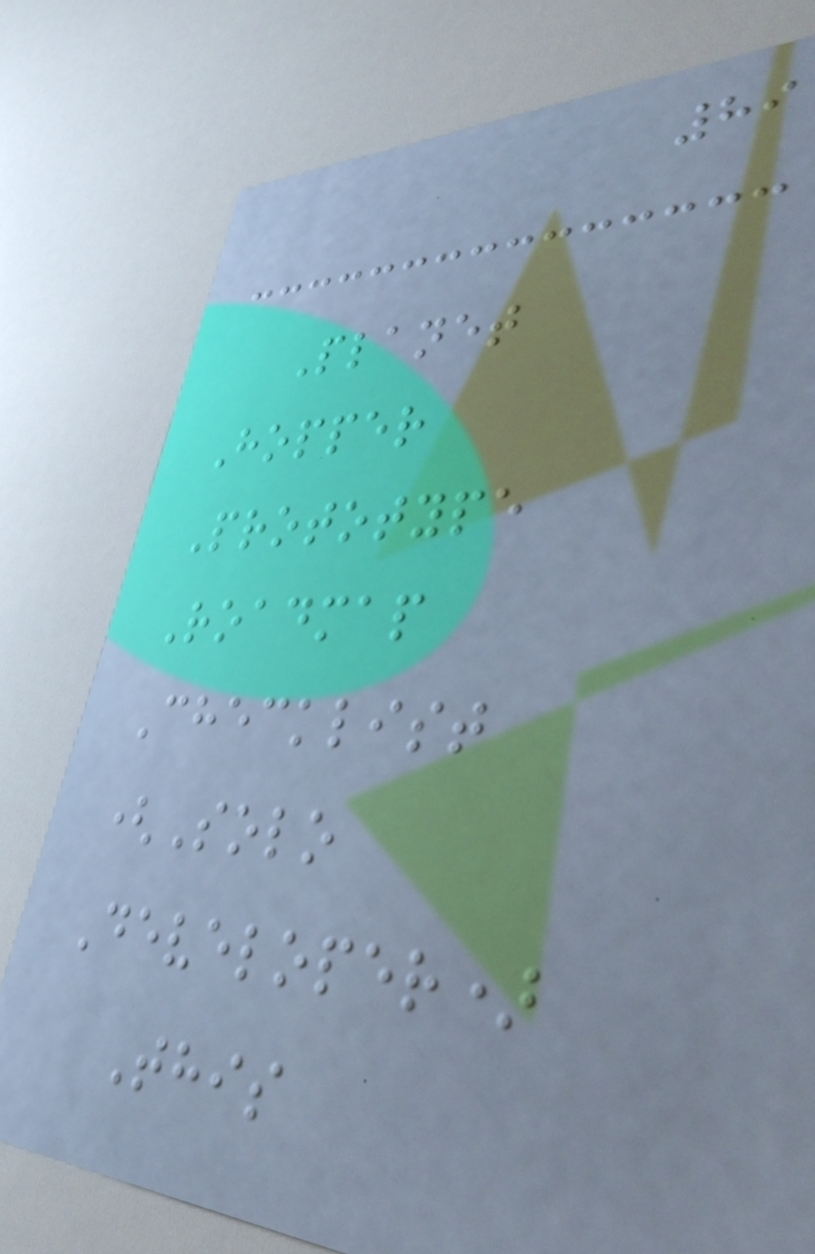89
Planet
Hopper
Prototype
Roadmap
Checklist
(Solo
Developer)
This
